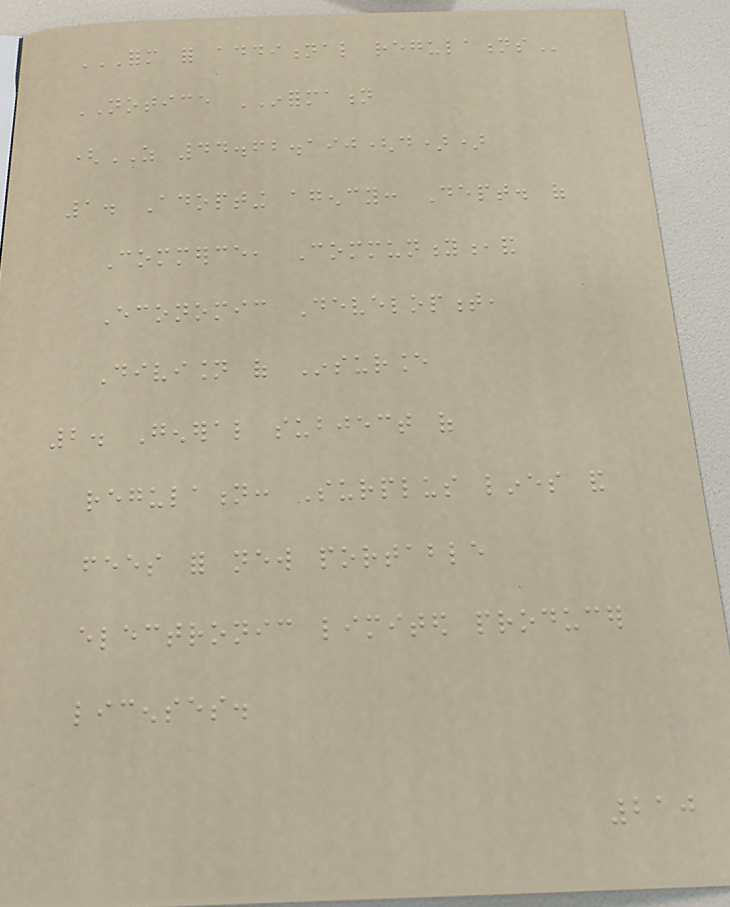FORM FOR ADDITIONAL REGULATIONS
NOTICE INFORMATION
(AS 44.62.190(d))
1. Adopting agency: Dept. of
Commerce, Community,and
Economic Development,
Division of Insurance
2. General subject of
regulation: Surplus lines and
fees for new portable
electronic limited producer
licenses.
210
